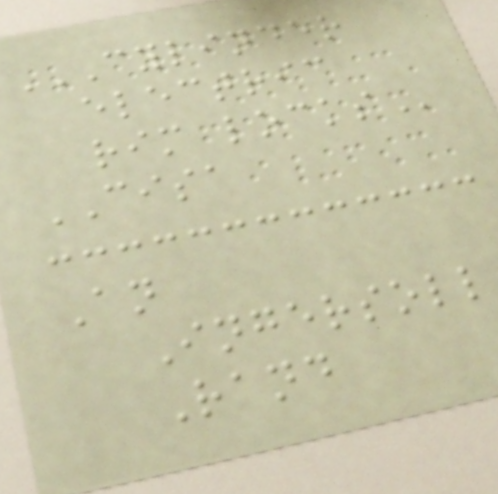CYLINDER
ELECTRIC
RIM LOCKS
CISA
An
Ingersoll
Rand
